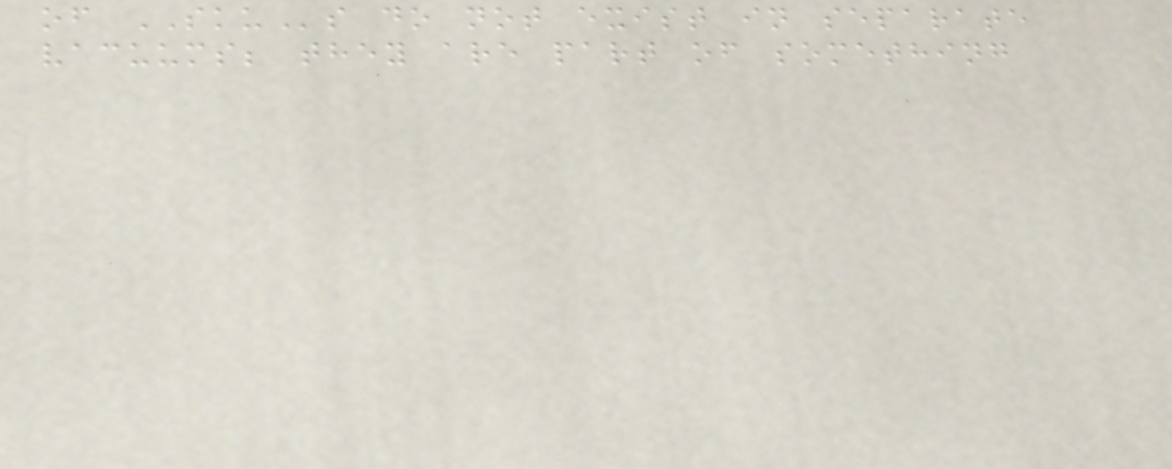of SKUs do not exist in separate
vacuums; they are part of something
